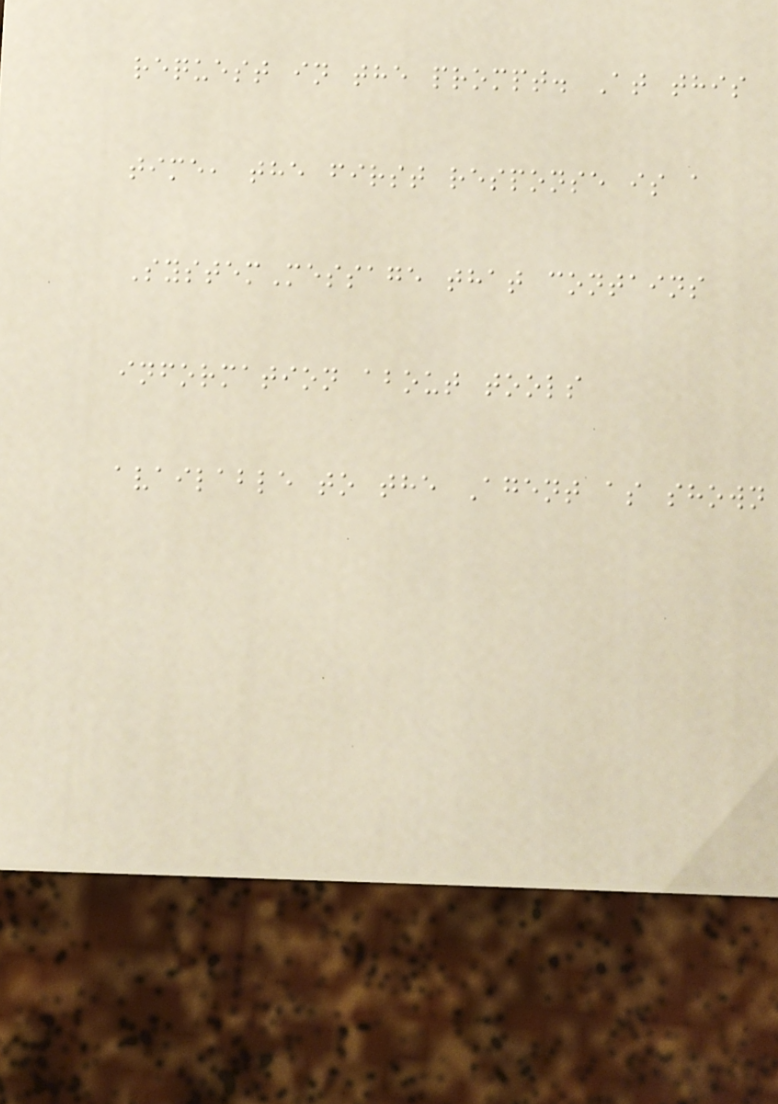request in the prompt. At this
time, the first response is a
SystemMessage that contains
information about tools
available to the Agent as shown
